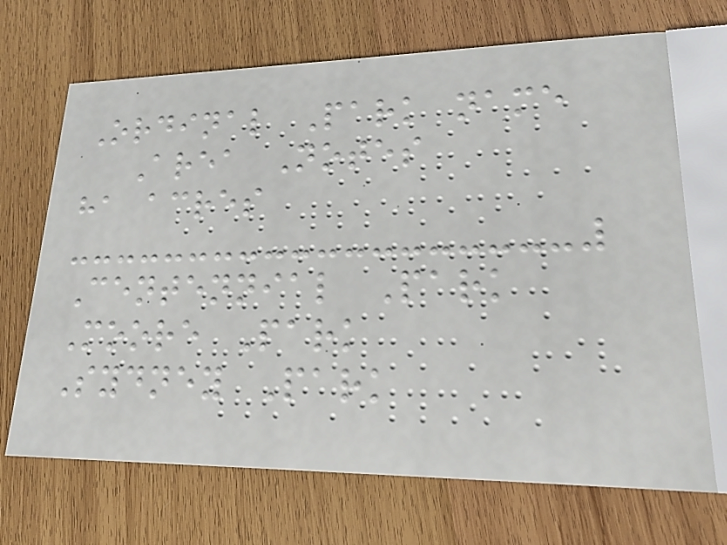Ordinal Park name
Area Notes
ha acres
Centennial Park
Moore Park
Sydney Park
